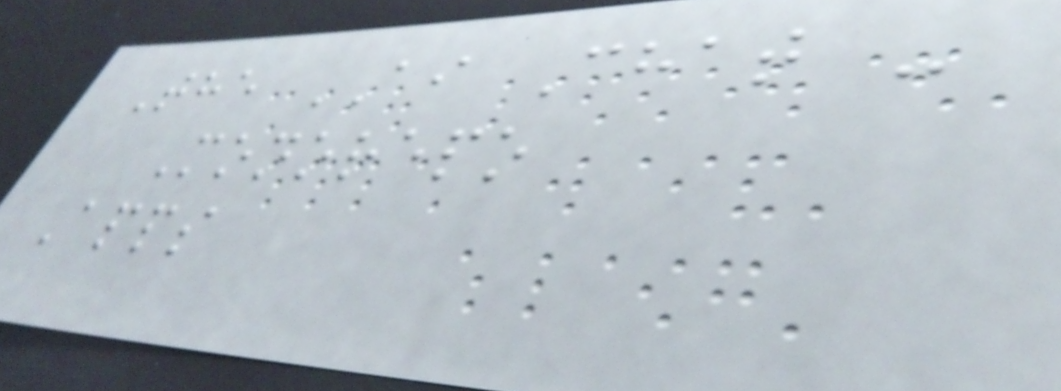The AI Chat -
Monorepo
Apps
